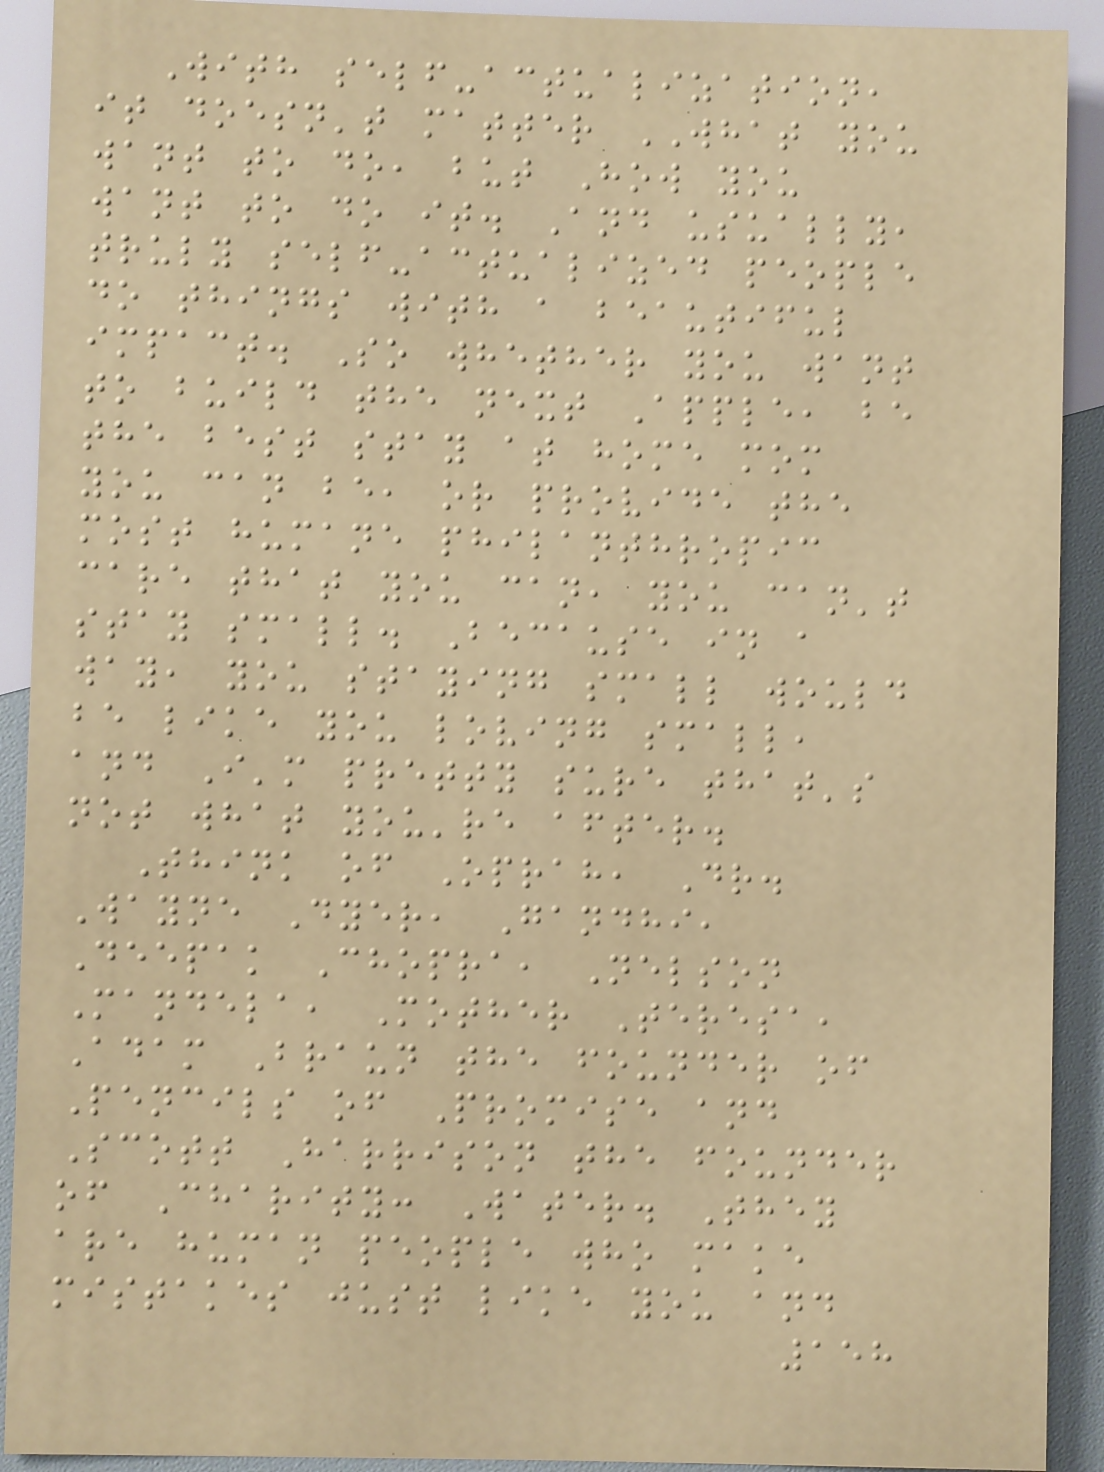With self-actualization,
it doesn't matter WHAT you
want to do, but How you
want to do it. And usually,
truly self-actualized people
do things with a beautiful
impact. So whether you want
to build the next Apple, be
the best stay at home mom
you can be, or provide the
most humane philanthropic
care that you can, you can't
stay small. Because in a
way, you staying small would
be like you loving small,
and I'm pretty sure that's
not what you're after.
Think of Oprah, Dr.
Wayne Dyer, Gandhi,
Deepak Chopra, Nelson
Mandela, Mother Teresa,
Adam Braun the founder of
Pencils of Promise and
Scott Harrison the founder
of Charity: Water. They
are human people who make
mistakes just like you and
158
